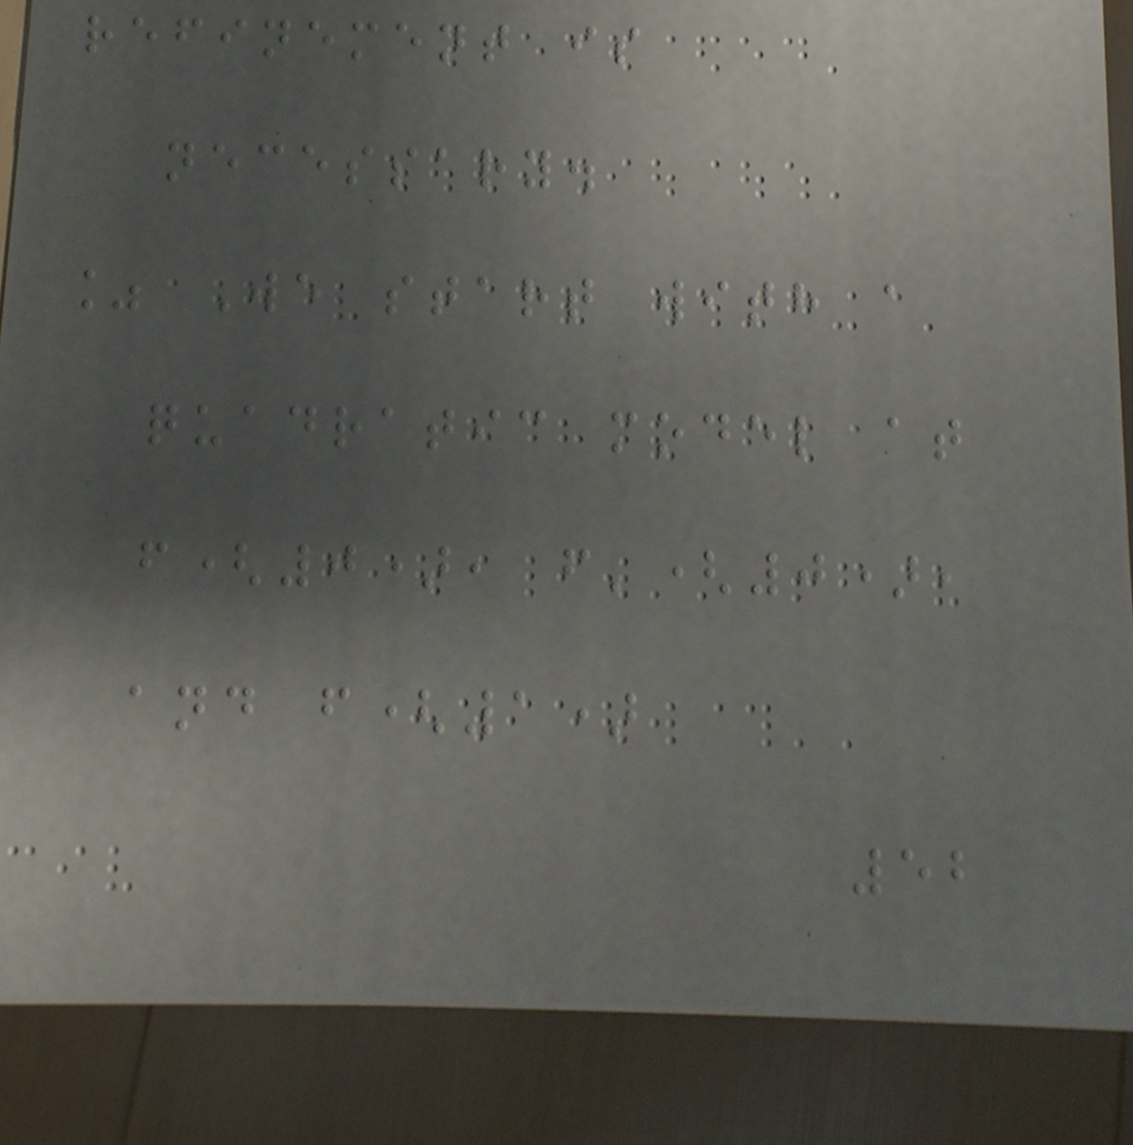refinement is
necessary.
% We start with a
quadratic model at
f(0), f'(0),
and f(1)
52
